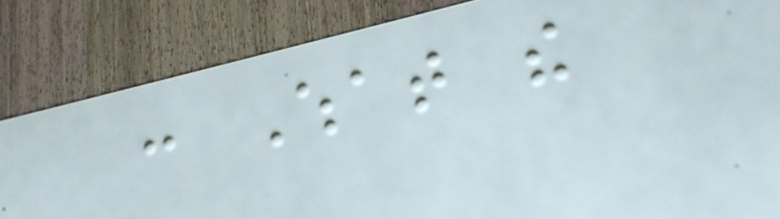: What the
